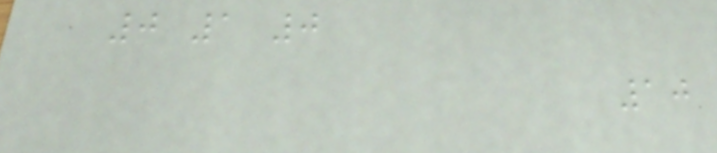0 1 0
10
